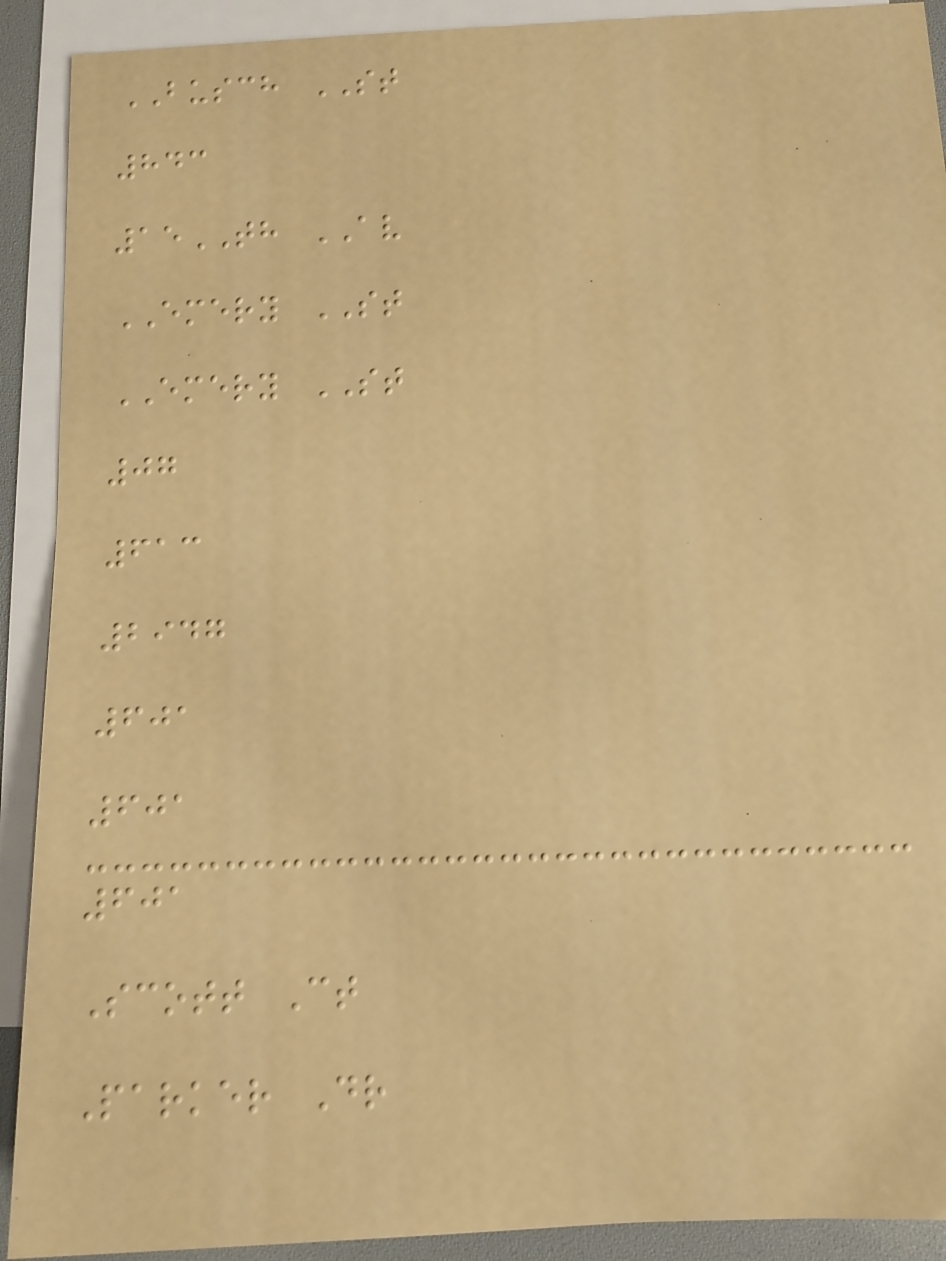BUSCH ST
843
15TH AV
EMERY ST
EMERY ST
07
613
2947
601
601
601
Scott Ct
Parker Dr
